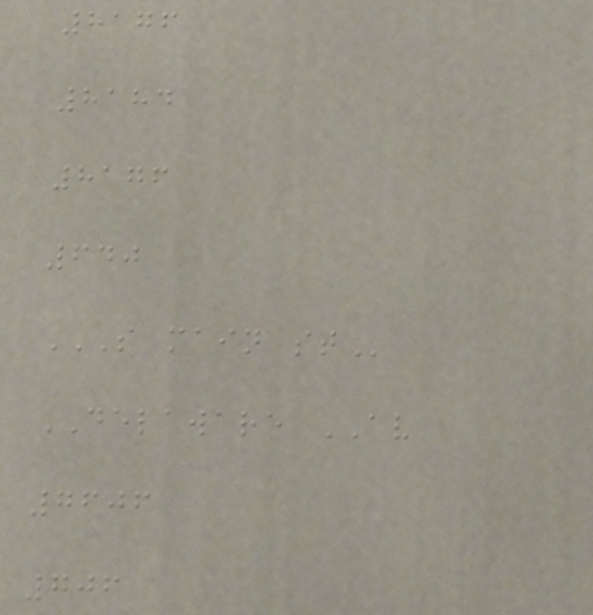8176
8184
8176
640
S MAIN ST
DELAWARE AV
7606
706
